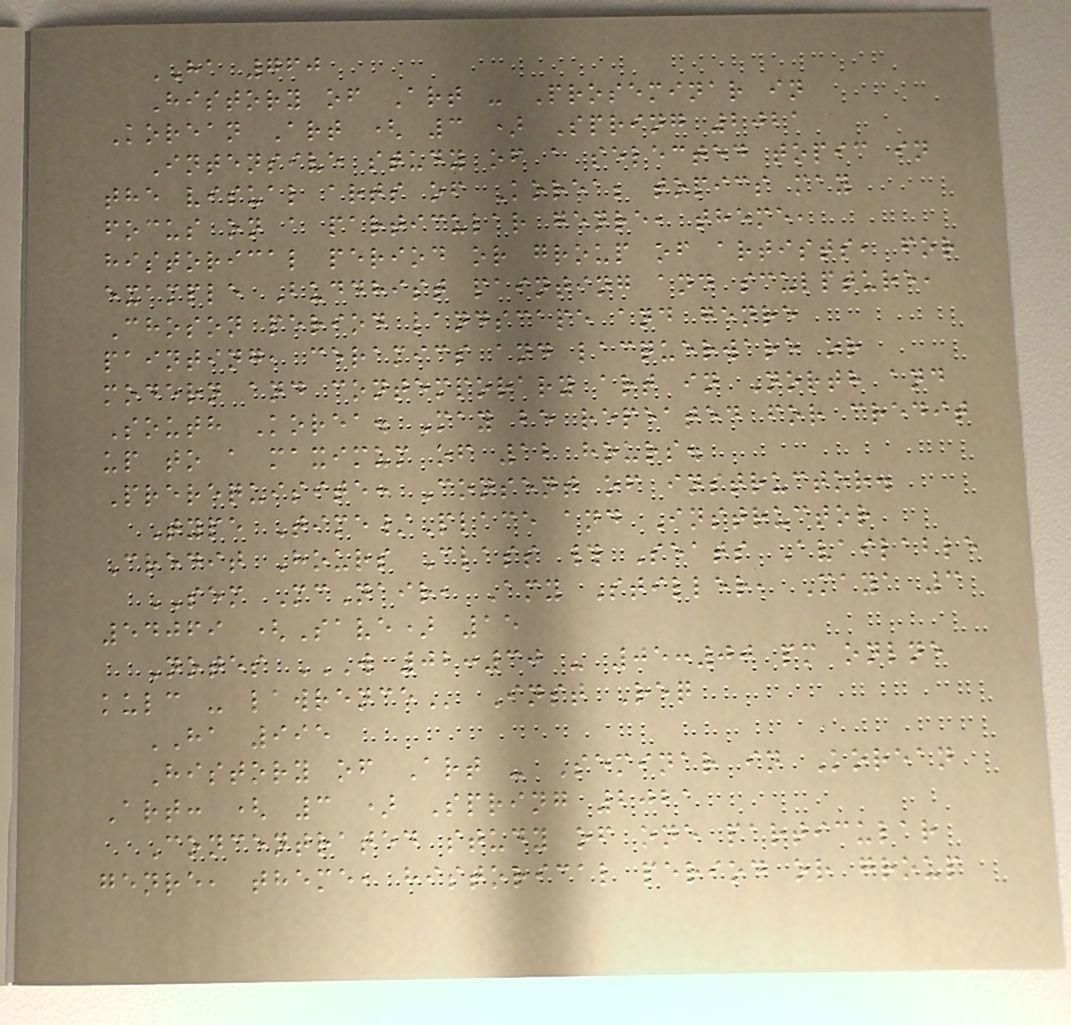HA 760
History of Art - Proseminar in
Korean Art ( 3 ) Spring 2021
Intensive study of a selected topic in
the visual arts of Korea; topics may
focus on a particular genre, theme,
historical period or group of artists, for
example Buddhist painting and sculpture,
Choson period landscape and genre
painting, ceramics and lacquerware or
modern and contemporary art in North and
South Korea. May be repeated for credit
up to a maximum of 12 hours.
Prerequisite: Consent of instructor.
Type Time/Place and Instructor
Credit Hours Class # Seats Available
SEM McNair, Amy Stiller, Maya 3
54069 (Save) 15
Notes W 02:30 - 05:00 PM ONLNE
KULC - LAWRENCE Inst Req
HA 995
History of Art - Seminar in Korean
Art: ( 3 ) Spring 2021
Concentrated study of one particular
genre, theme, historical period or group
